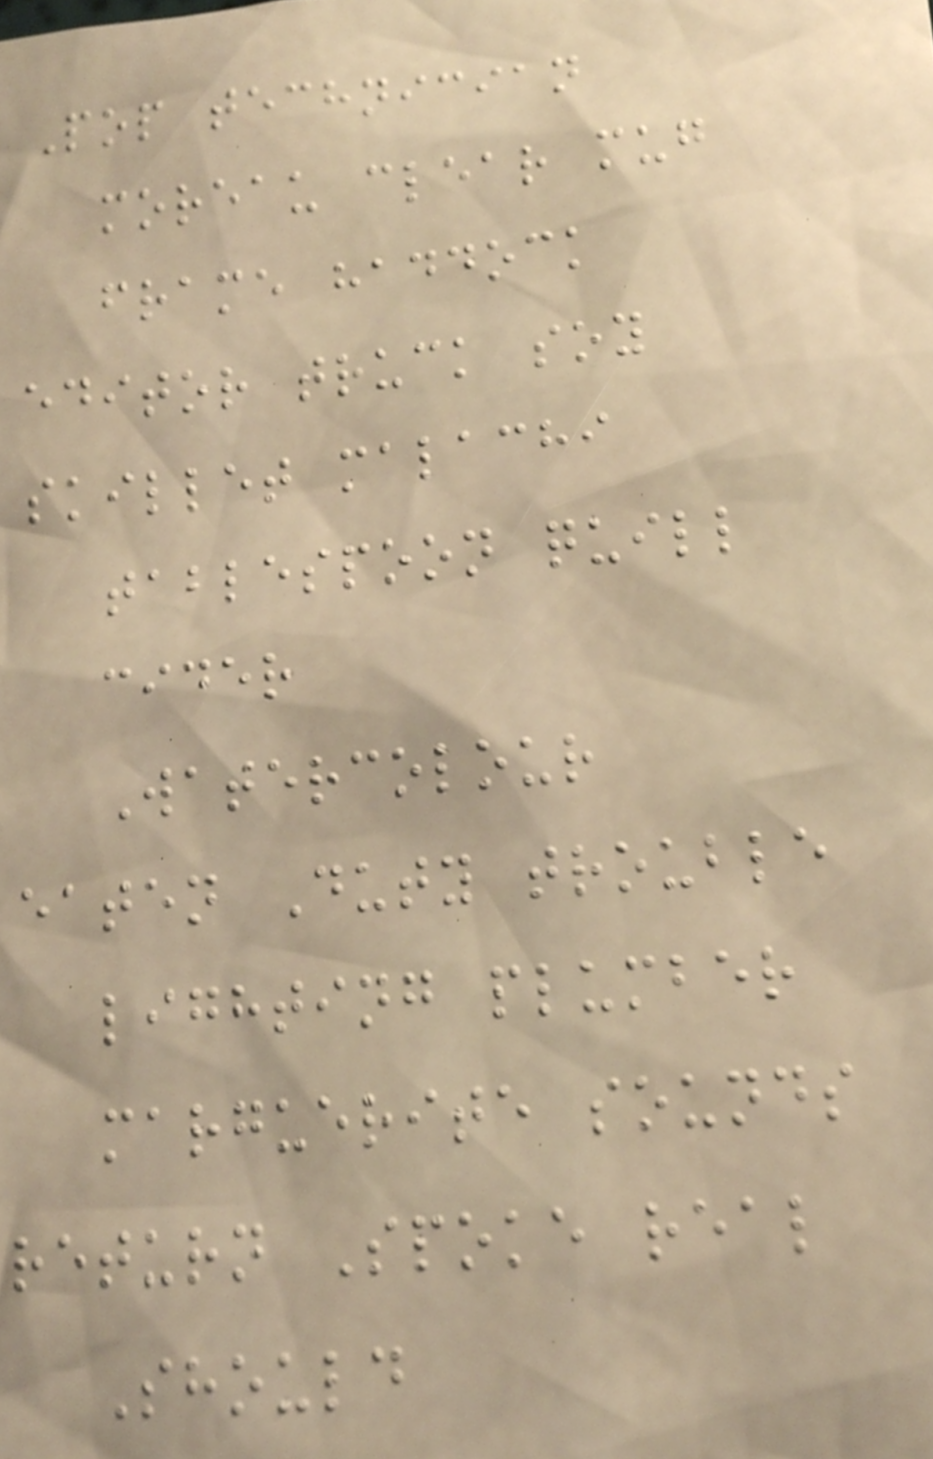Pop technician
moreau clear mug
frame haddock
editor truck soy
skillet malachi
tablespoon quill
cider
Watercolour
eaten Duty trouble
lighting plumber
marguerite sounds
return Spoke real
Should
